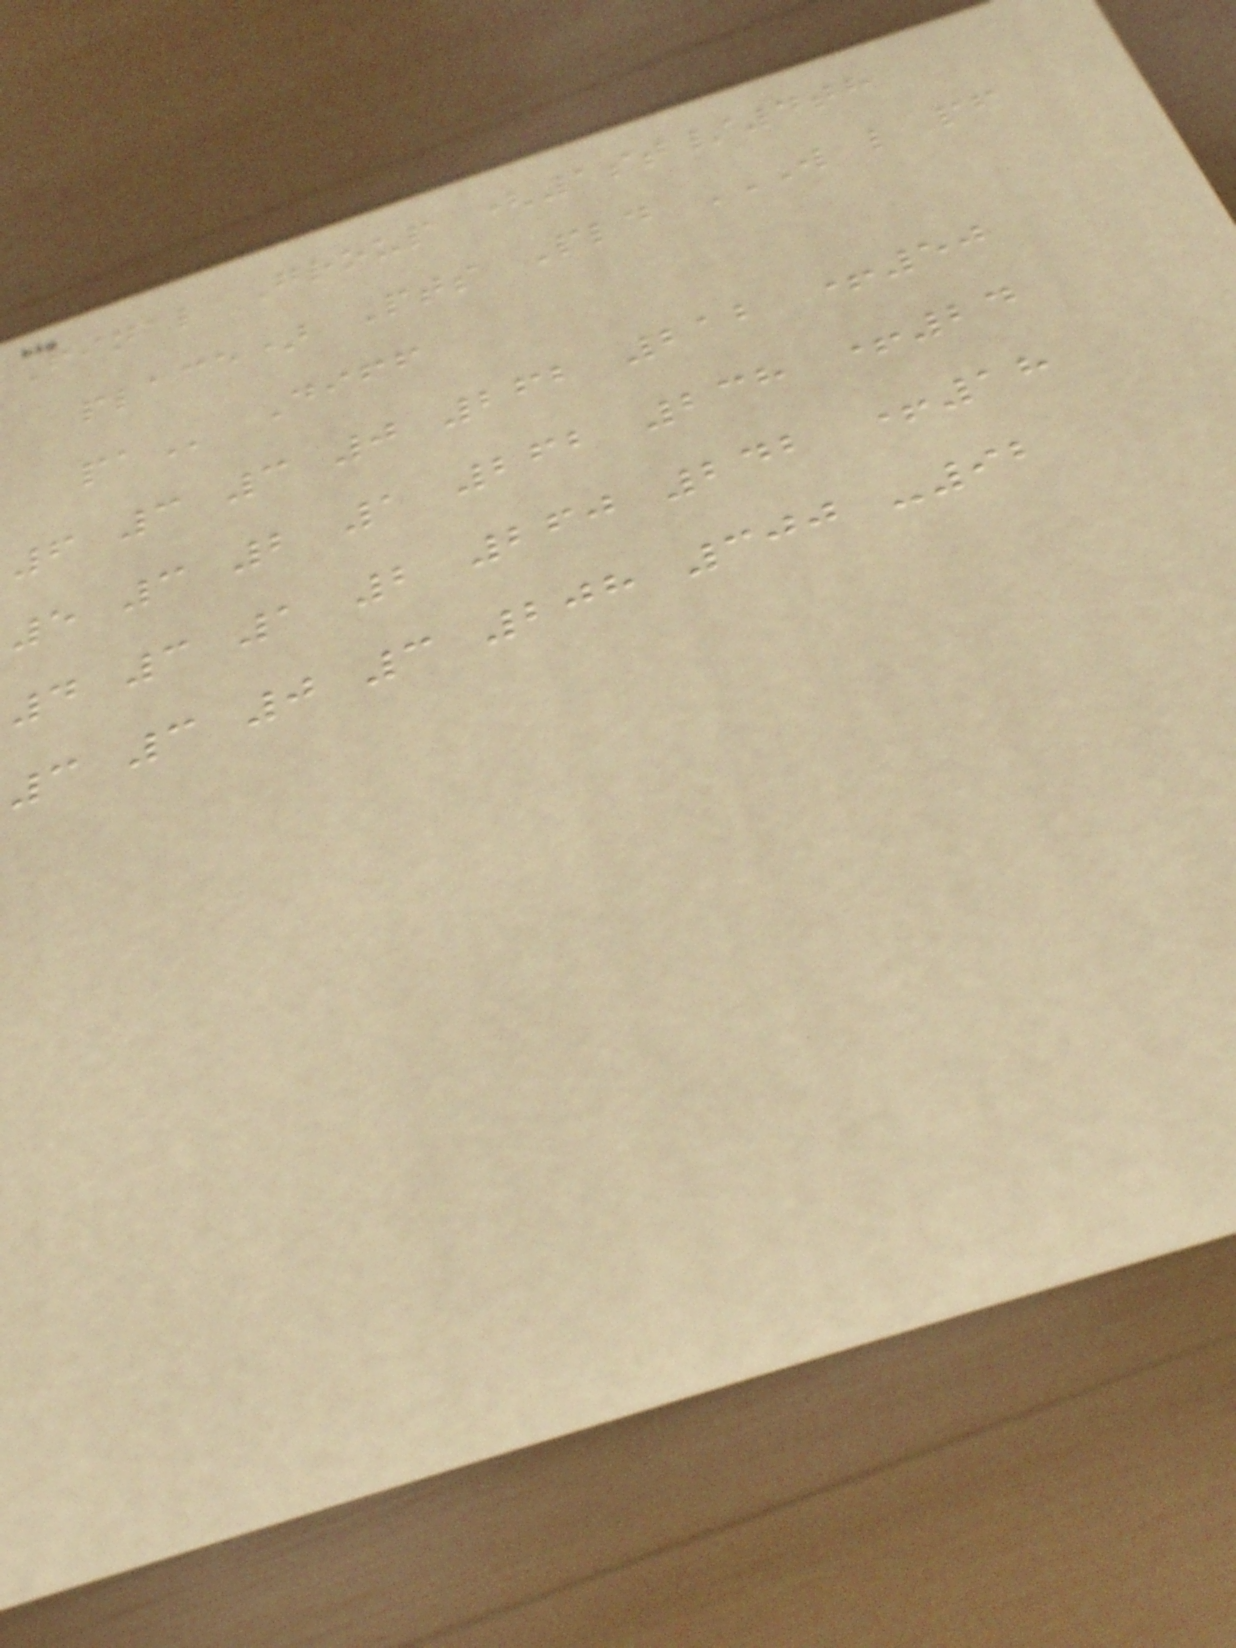Final Group (1st/4th
place) Pts Pld W L PF
Diff
6 3 3 0 262 212 +50
5 3 2 1 262 238 +24
4 3 1 2 260 242 +18
3 3 0 3 208 300 -92
